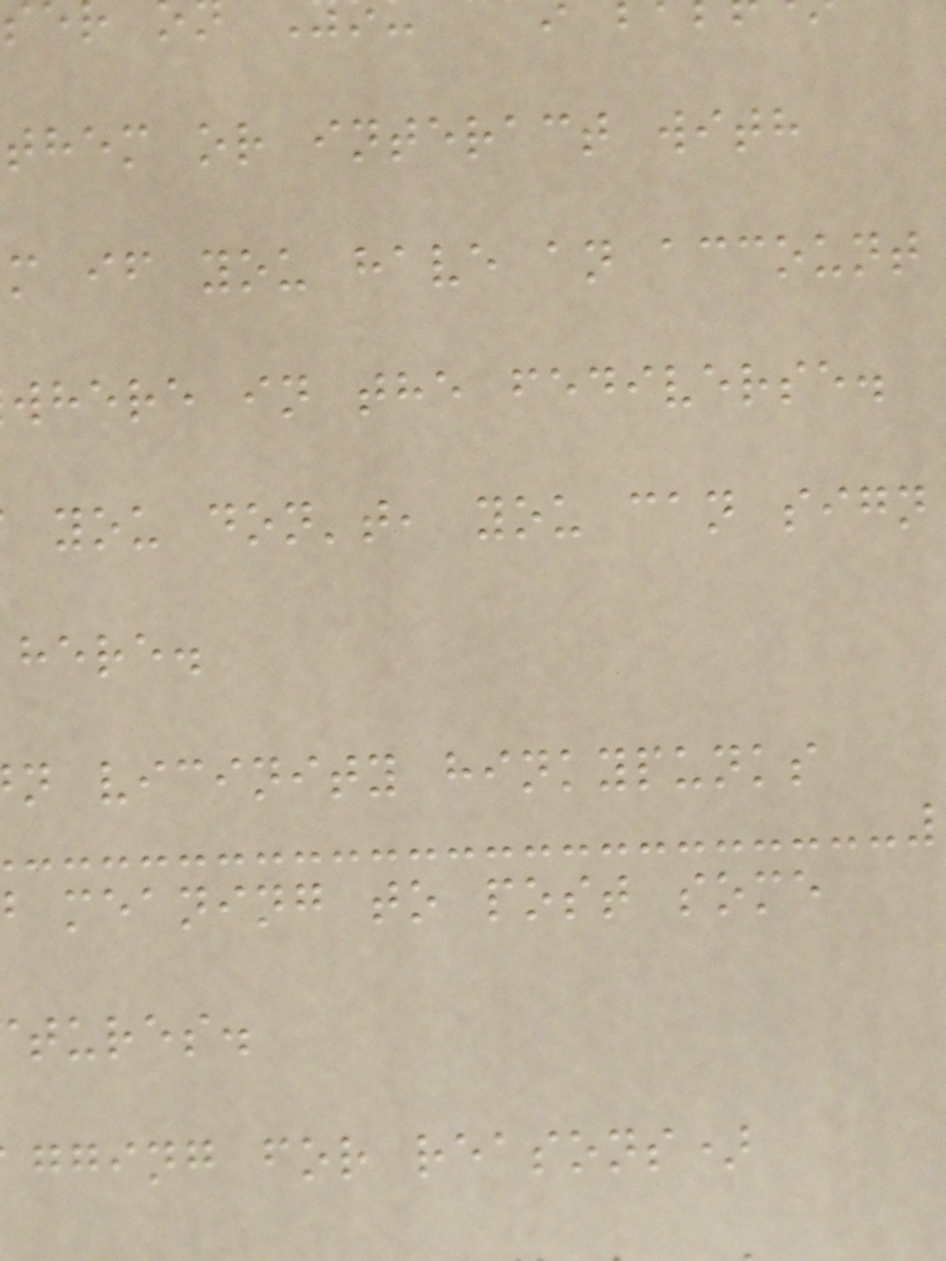them or interact with
m if you have an account
where in the fediverse.
you don't, you can sign
here.
n vicinity hinkypunks
meaning to post some
tures.
gging for reasons)
